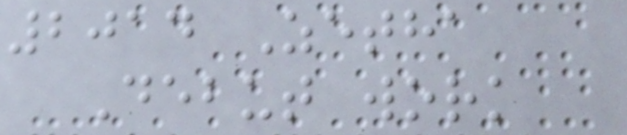2014 Zetha
Debut work
